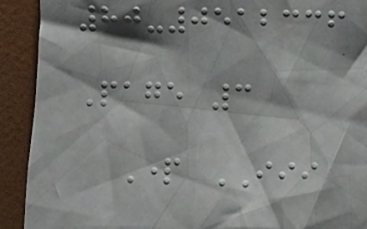80-0512336
Page 3
Part III
